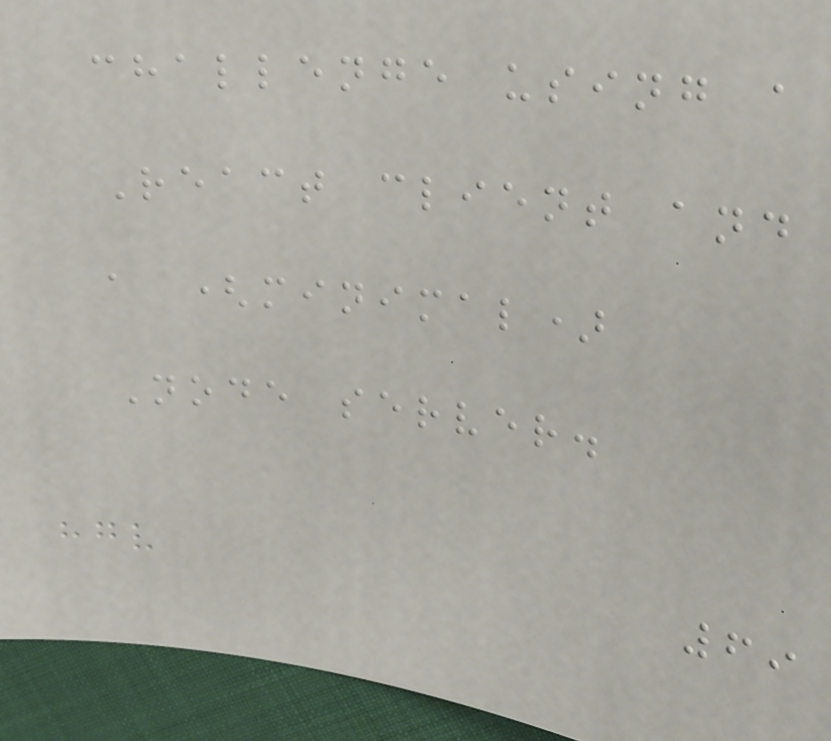challenge using a
React client and
a (minimal)
Node server.
69
